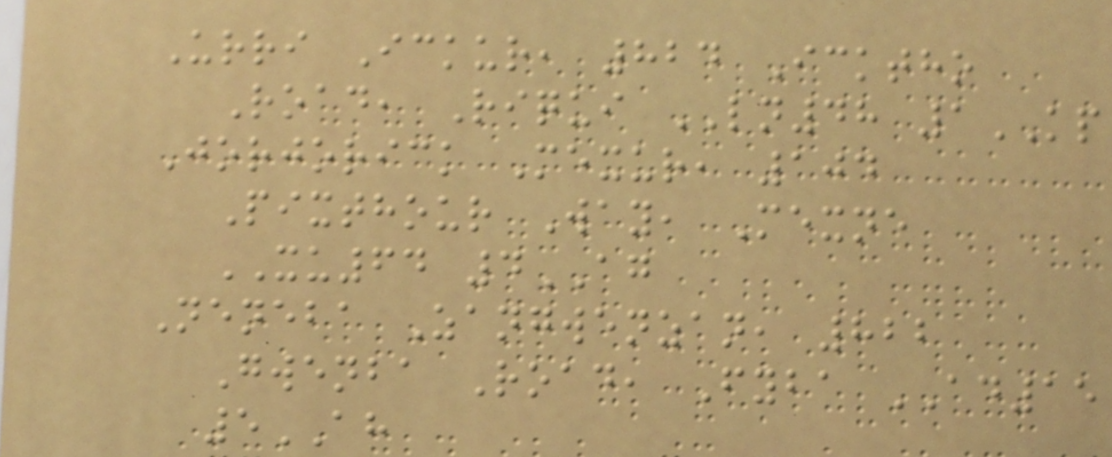Urri Ickur, 824 Icktho
Road, Riqui LN48 1KP
Jorjorick Mexur, 104
Pixthour Way, Mexne
XU64 4AG
Neneba Zangwenzan, 822
Gwenba Road, Fyba AD15
5AH
